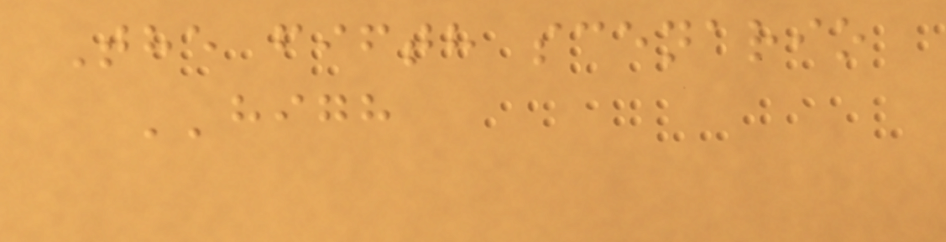The fifth scenario
''high
